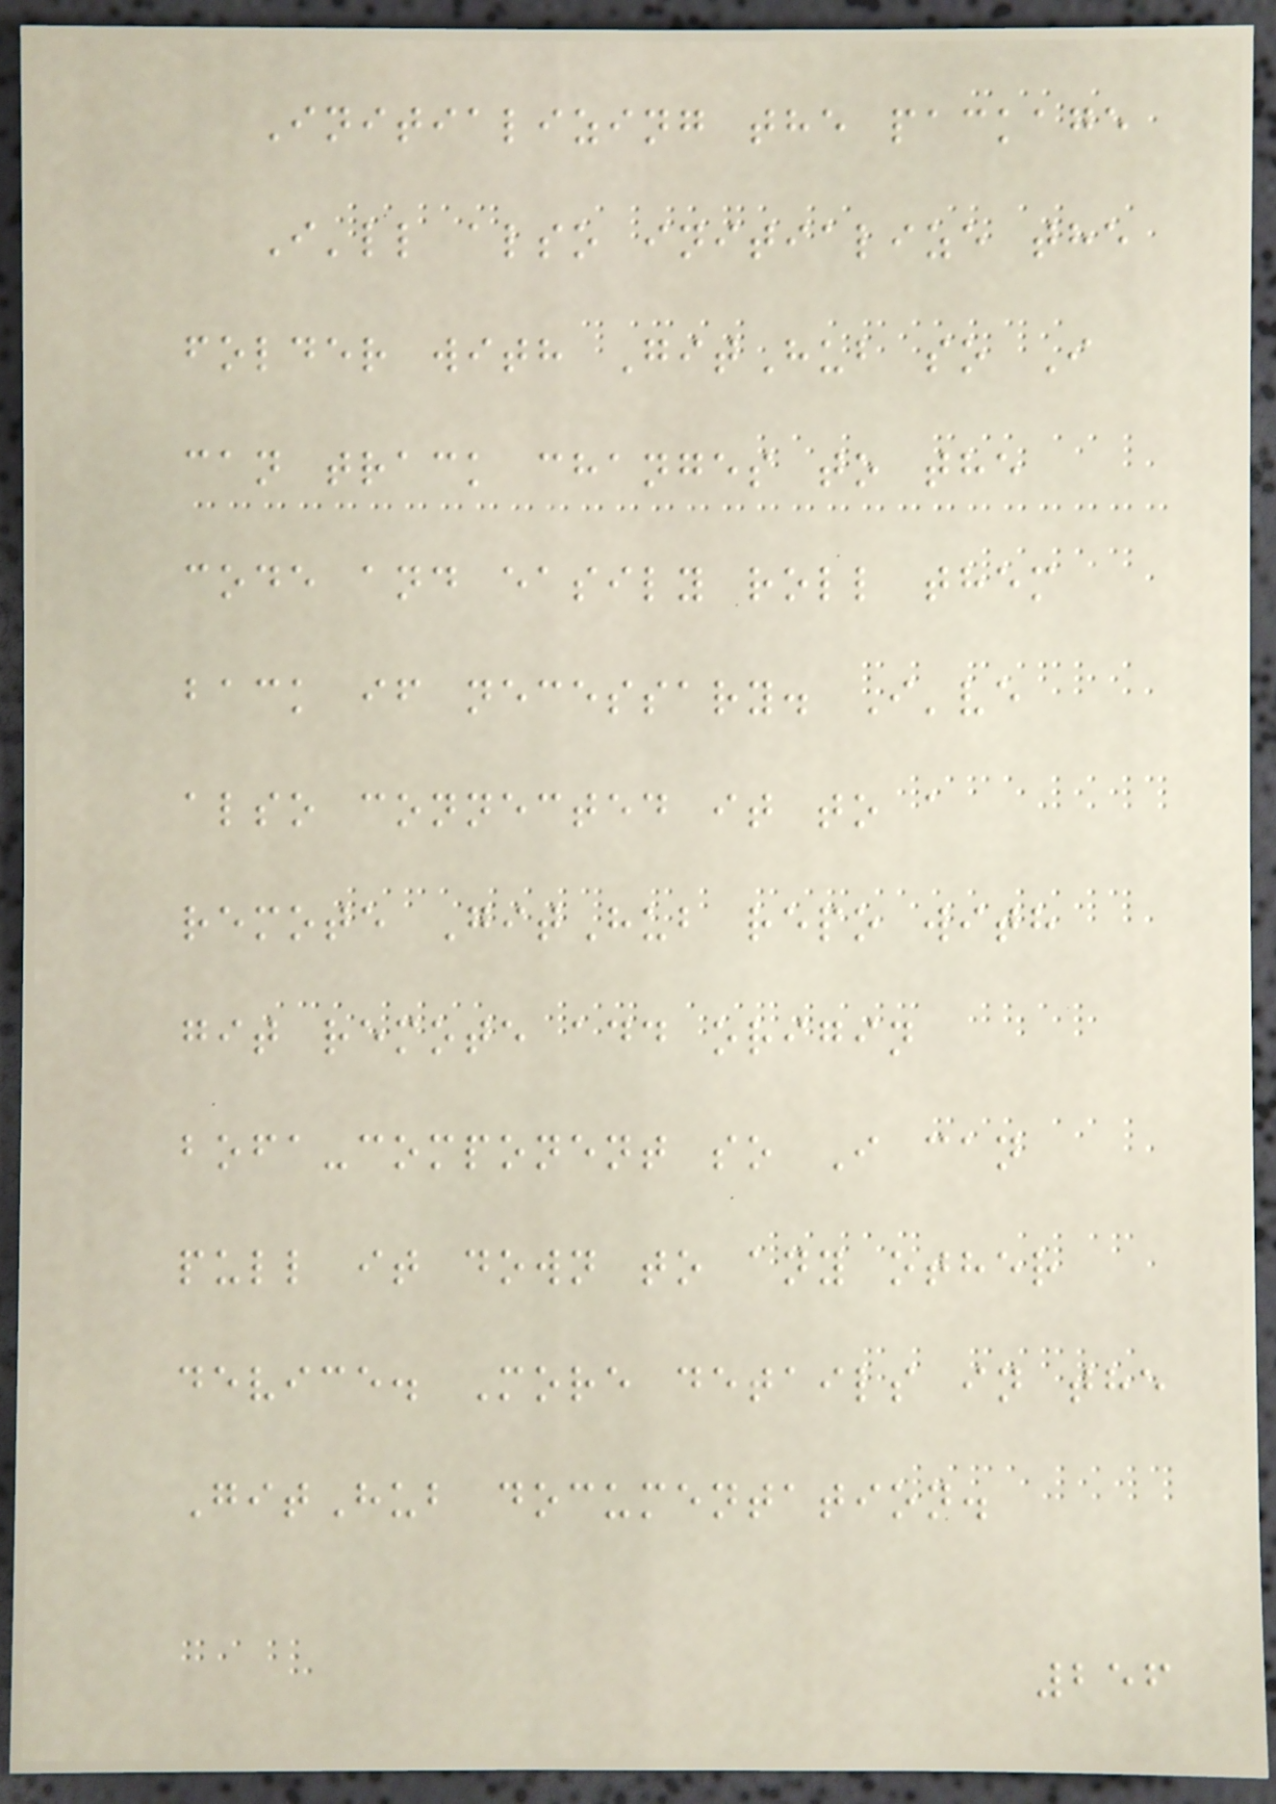Initializing the package
I'll also initialize the
folder with GitHub so I
can track changes to the
code and easily roll them
back if necessary. I've
also connected it to a
remote GitHub repo with
git remote add origin
bofa-component so I can
pull it down to any other
device. More details in the
GitHub documentation.
256
